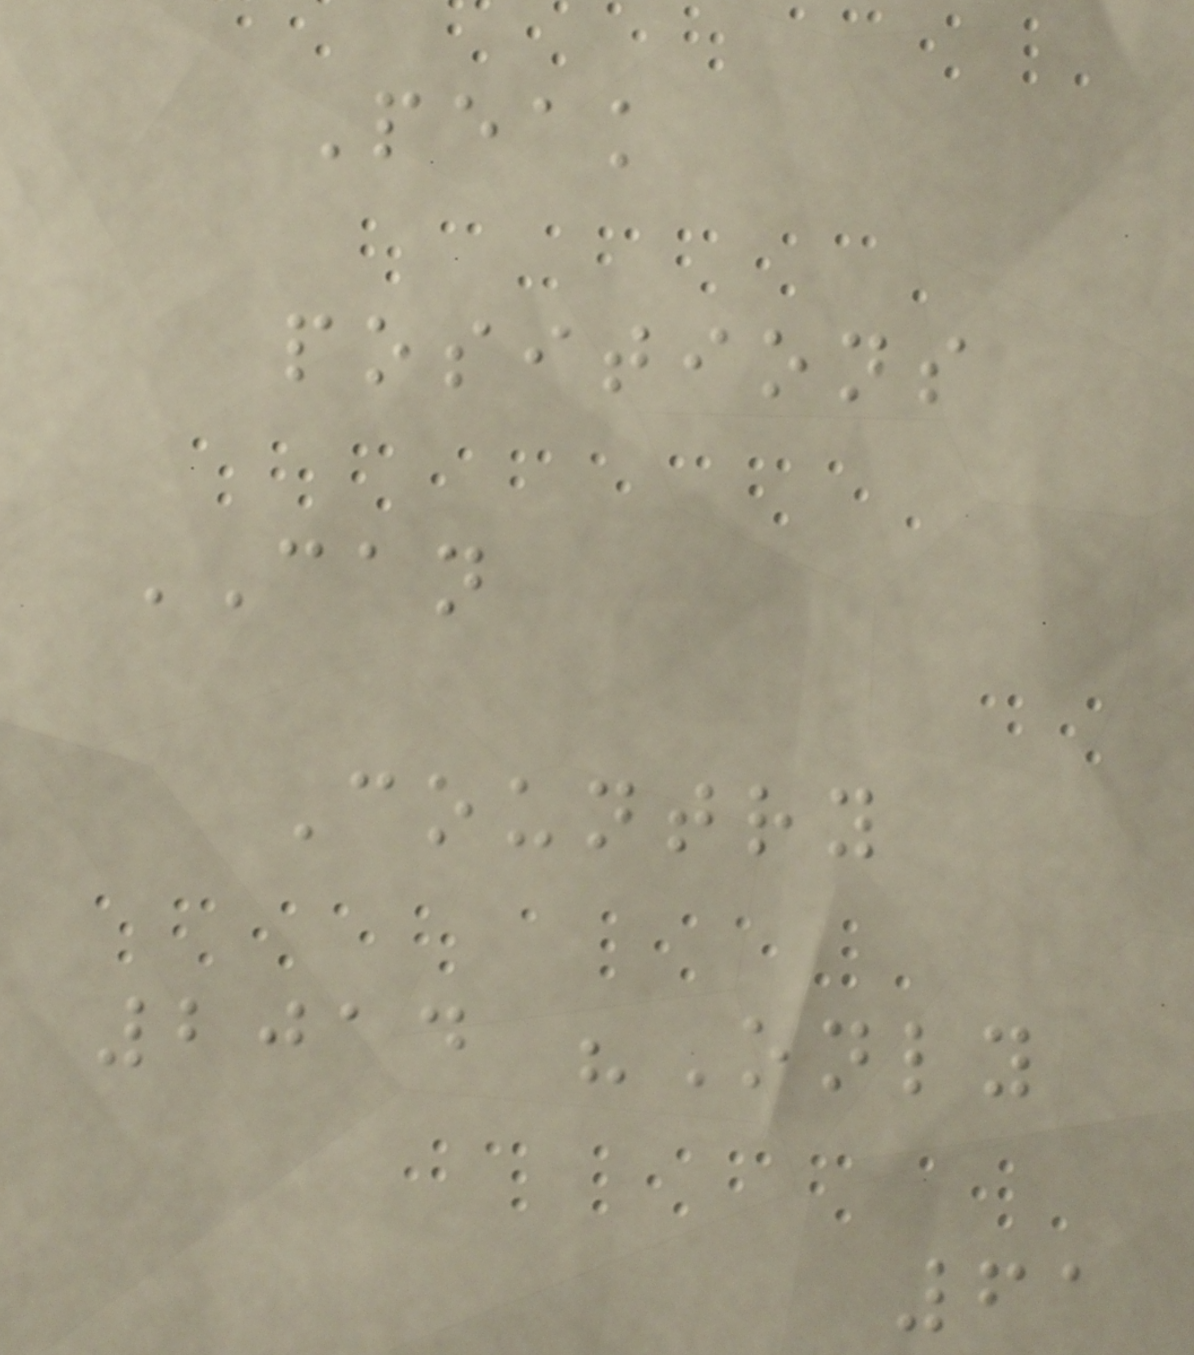Peak
positions
CAN
Country
2014 "Only
61
